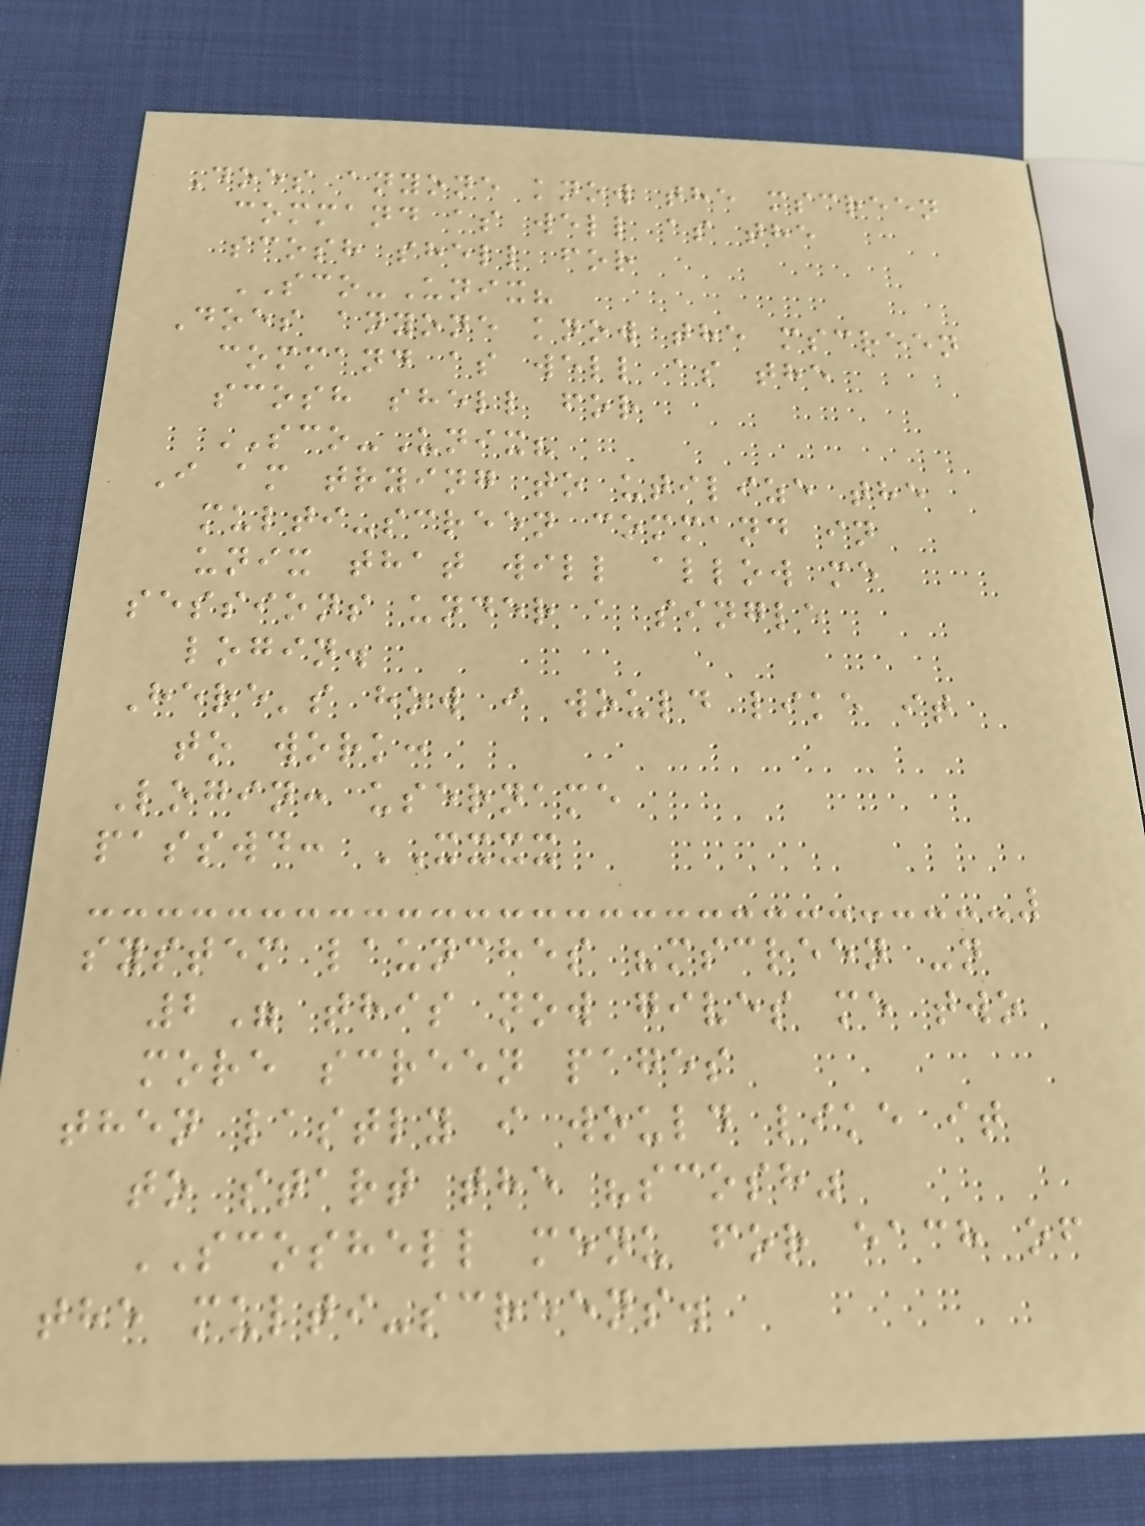Does anyone know the mscreen
command as well as the
scosh shell for
SCO-Unix?
Does anyone know the mscreen
command as well as the
scosh shell for
SCO-Unix?
I am trying to utilize the
multi-screen command in
unix that will allow me
sessions under a single
login.
Here's how i would like it
to work:
Login: username
passwd: XXXX
system launches "mscreen -n
2" this now gives me two
more screen pages
then lastly i would like it
to start the "scosh"
SCOSHELL menu for each of
the multi-screens.
